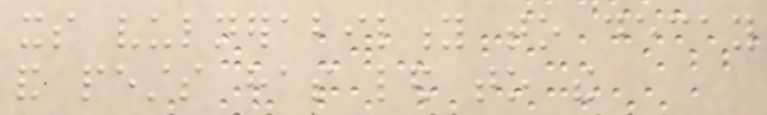its vulnerability to decay
and pests has led to the
